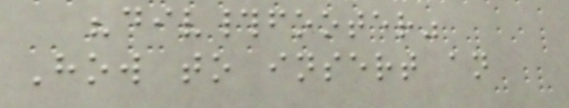"div#footer"
How to insert an
